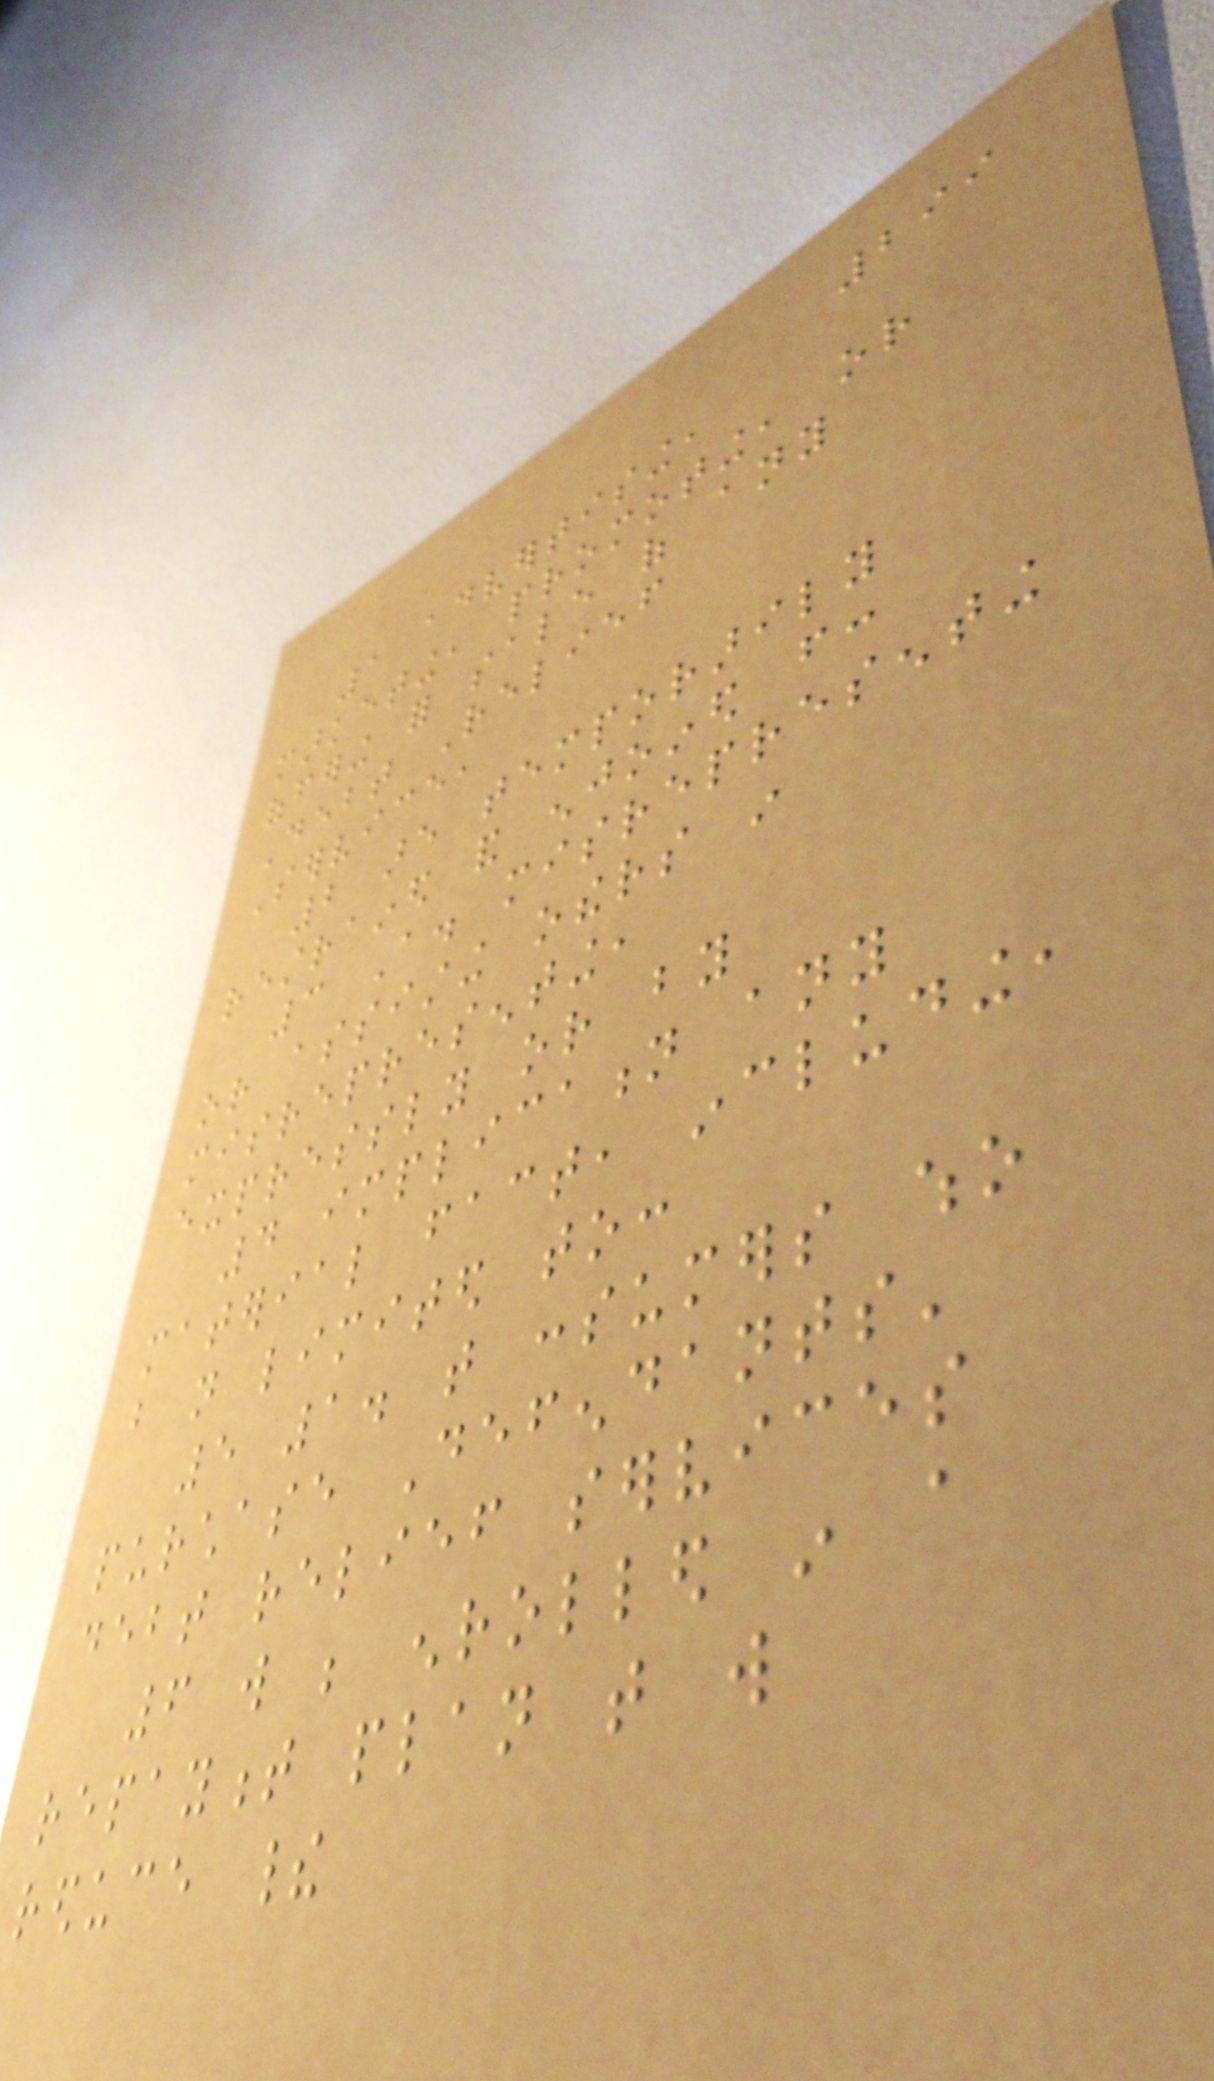299
1 advertising,
marketing, promoting, or
offering for sale of any
Debt Relief
Service,
2 are temporarily
restrained and enjoined from:
3 A. misrepresenting
or assisting others in
misrepresenting,
expressly or by
4 implication any
material fact, including,
but not limited to:
5 1. that consumers who
purchase Defendants'
debt relief services
6 will be enrolled in a
repayment plan that will
reduce their
